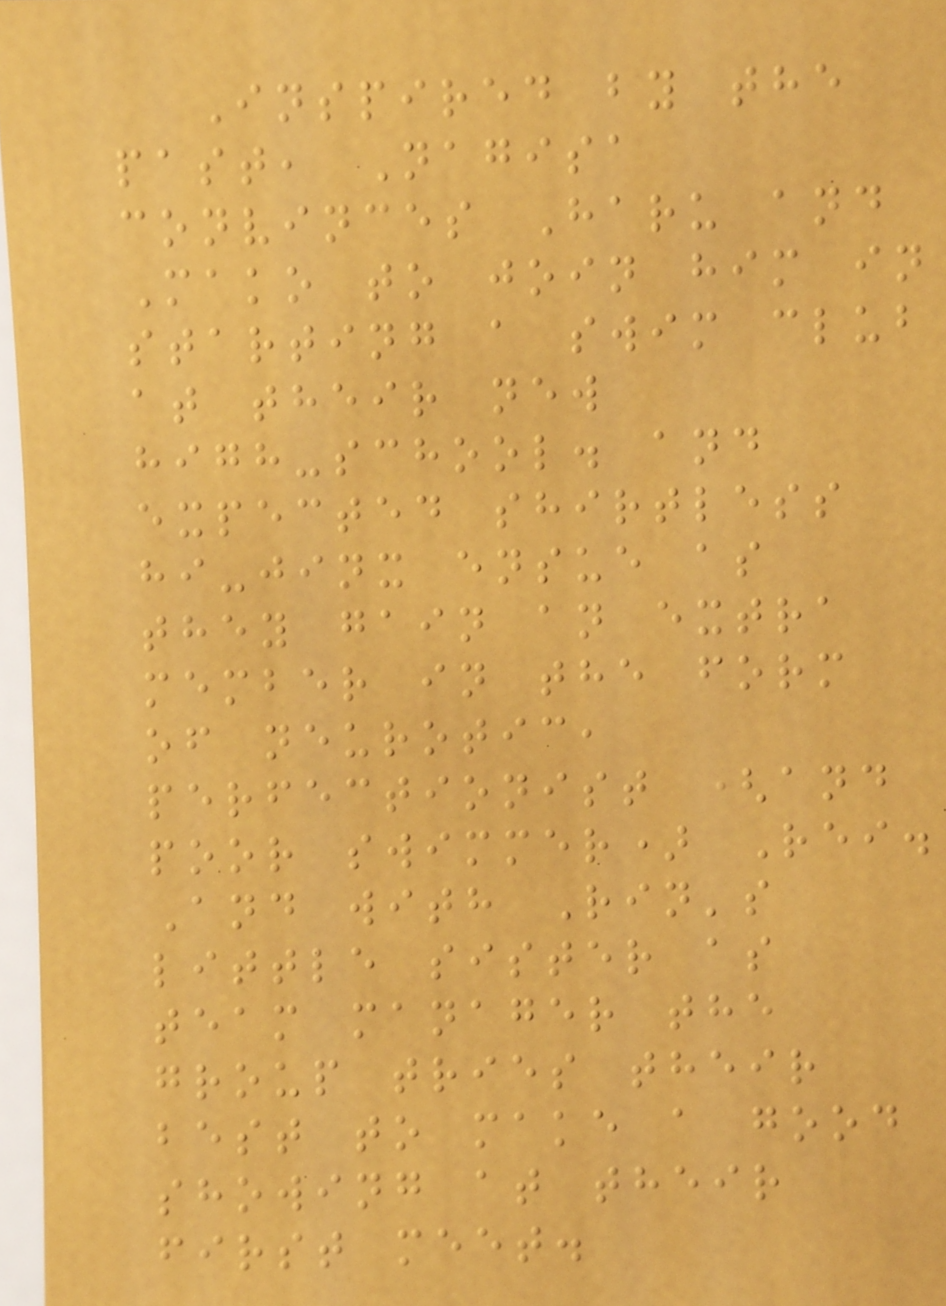Inspired by the
past, Nagisa
convinces Haru and
Mako to join him in
starting a swim club
at their new
high-school. and
expected shirtless
hi-jinx ensue as
they gain an extra
member in the form
of neurotic,
perfectionist (and
poor swimmer) Rei.
And with Rin's
little sister as
team manager the
group tries their
best to make a good
showing at their
first meet.
